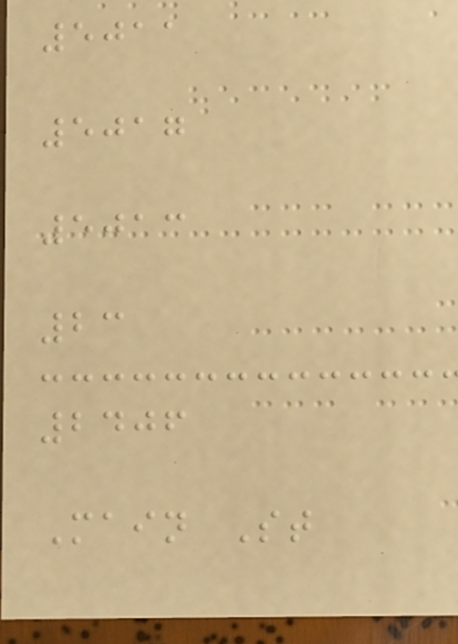5011
5017
5013
23
2406
Main St
